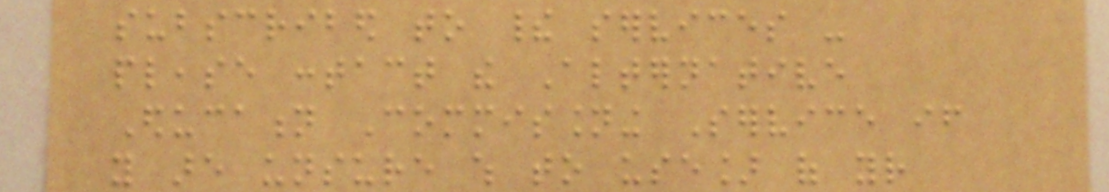subscribed to their services -
please contact the Alternative
Education Commissioning Service if
you are unsure which to use] of your
